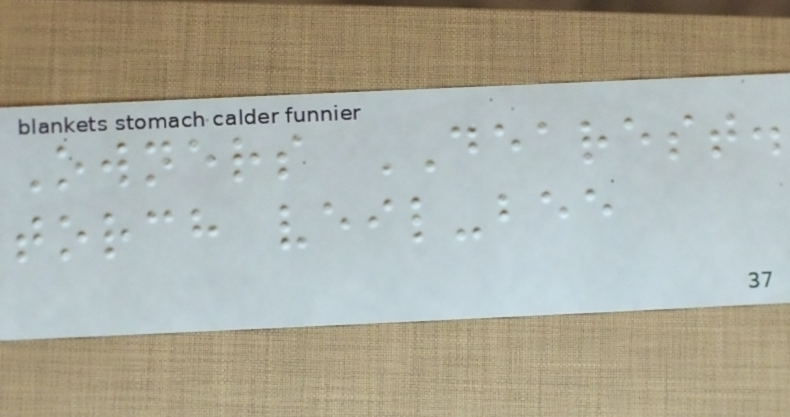Owners DEAREST.
torch veil-bee
